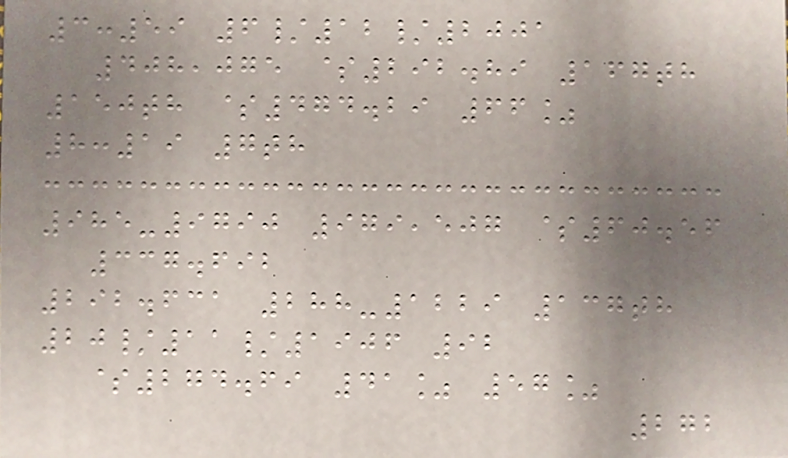3:59 6/12/2001
408,075 $292.89 167th
150th $474.29 66%
8:19 7th
985-9790 979,507 $60.56
337.692
292.631 288-1229 137th
20/11/1906 92
$274.69 41% 57%
272
